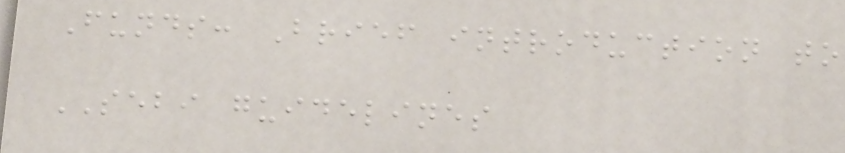Funds: Brief introduction to
SEBI guidelines
